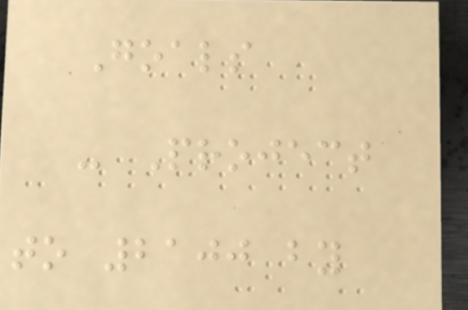Goals
- Project
to 2100 by
